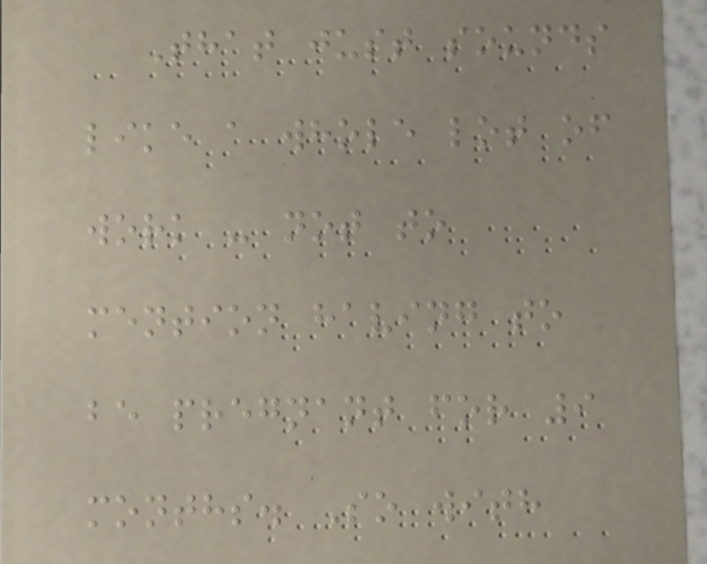That just sounds
like a whole lot of
work - not to
mention having to
be pregnant for 9
months. So with
